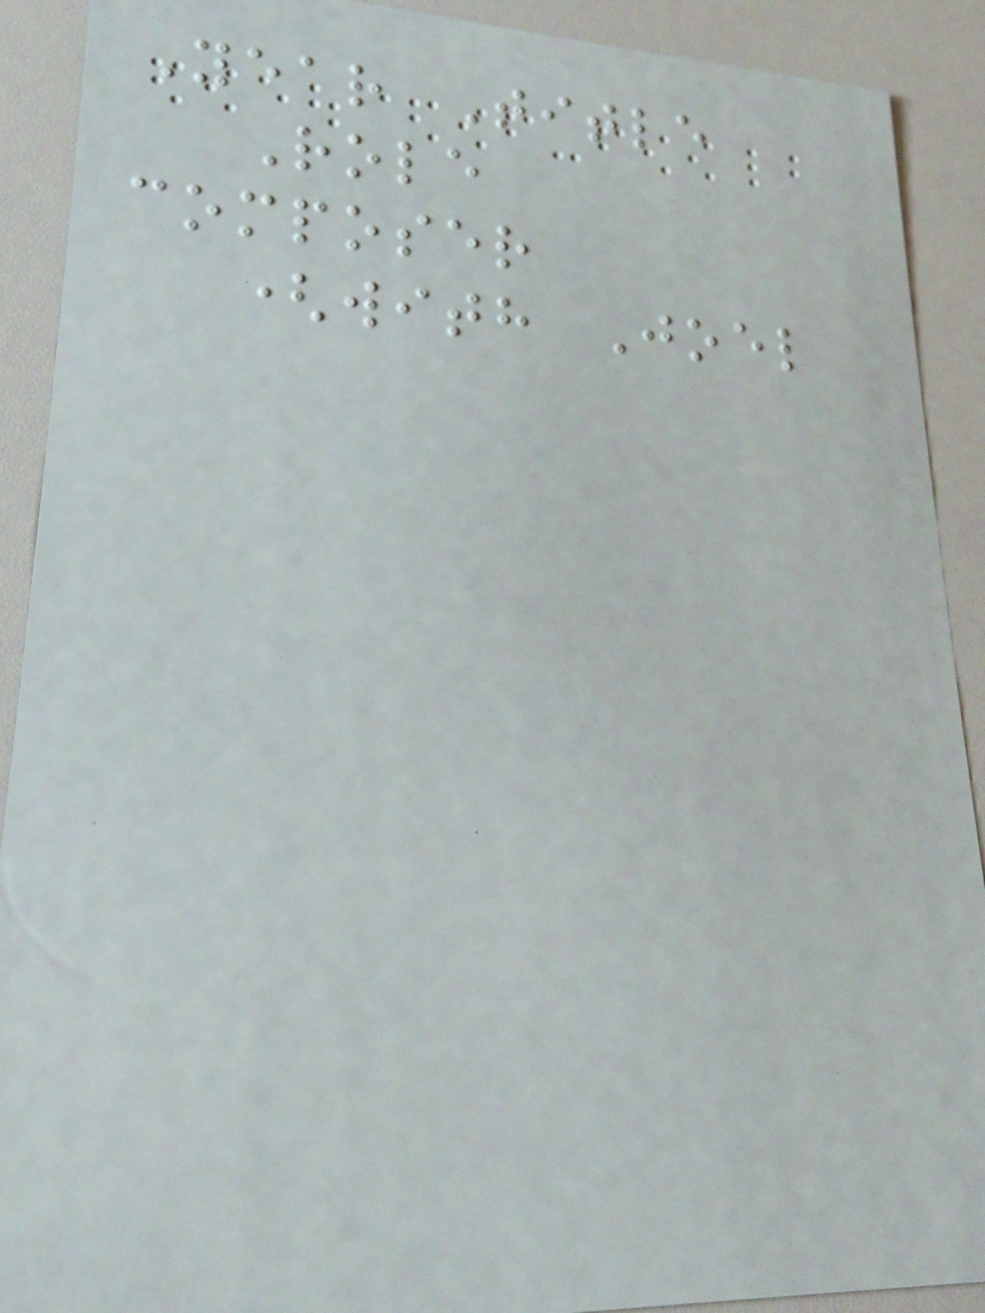Year Title
Role
composer
(with Joel
